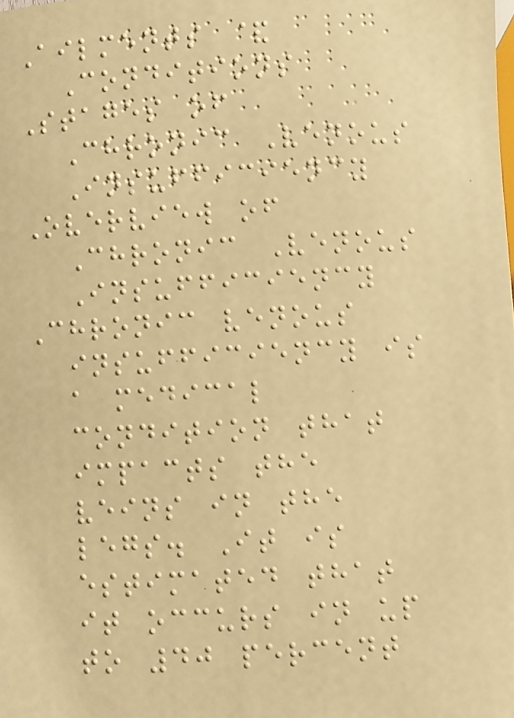Ailments &
Conditions
Stages of
Chronic Venous
Insufficiency
Overview of
Chronic Venous
Insufficiency
Chronic venous
insufficiency is
a medical
condition that
impacts the
veins in the
legs. It is
estimated that
it occurs in up
to 40 percent
